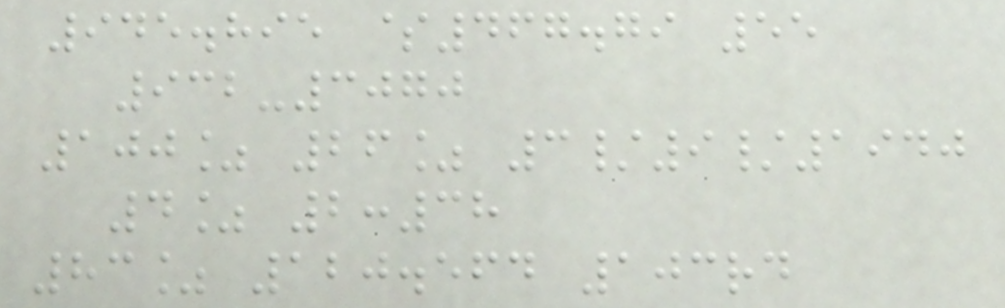945.895 $467.79 55
932-3070
100% 26% 3/9/1940
4% 2:38
83% 120.564 103rd
